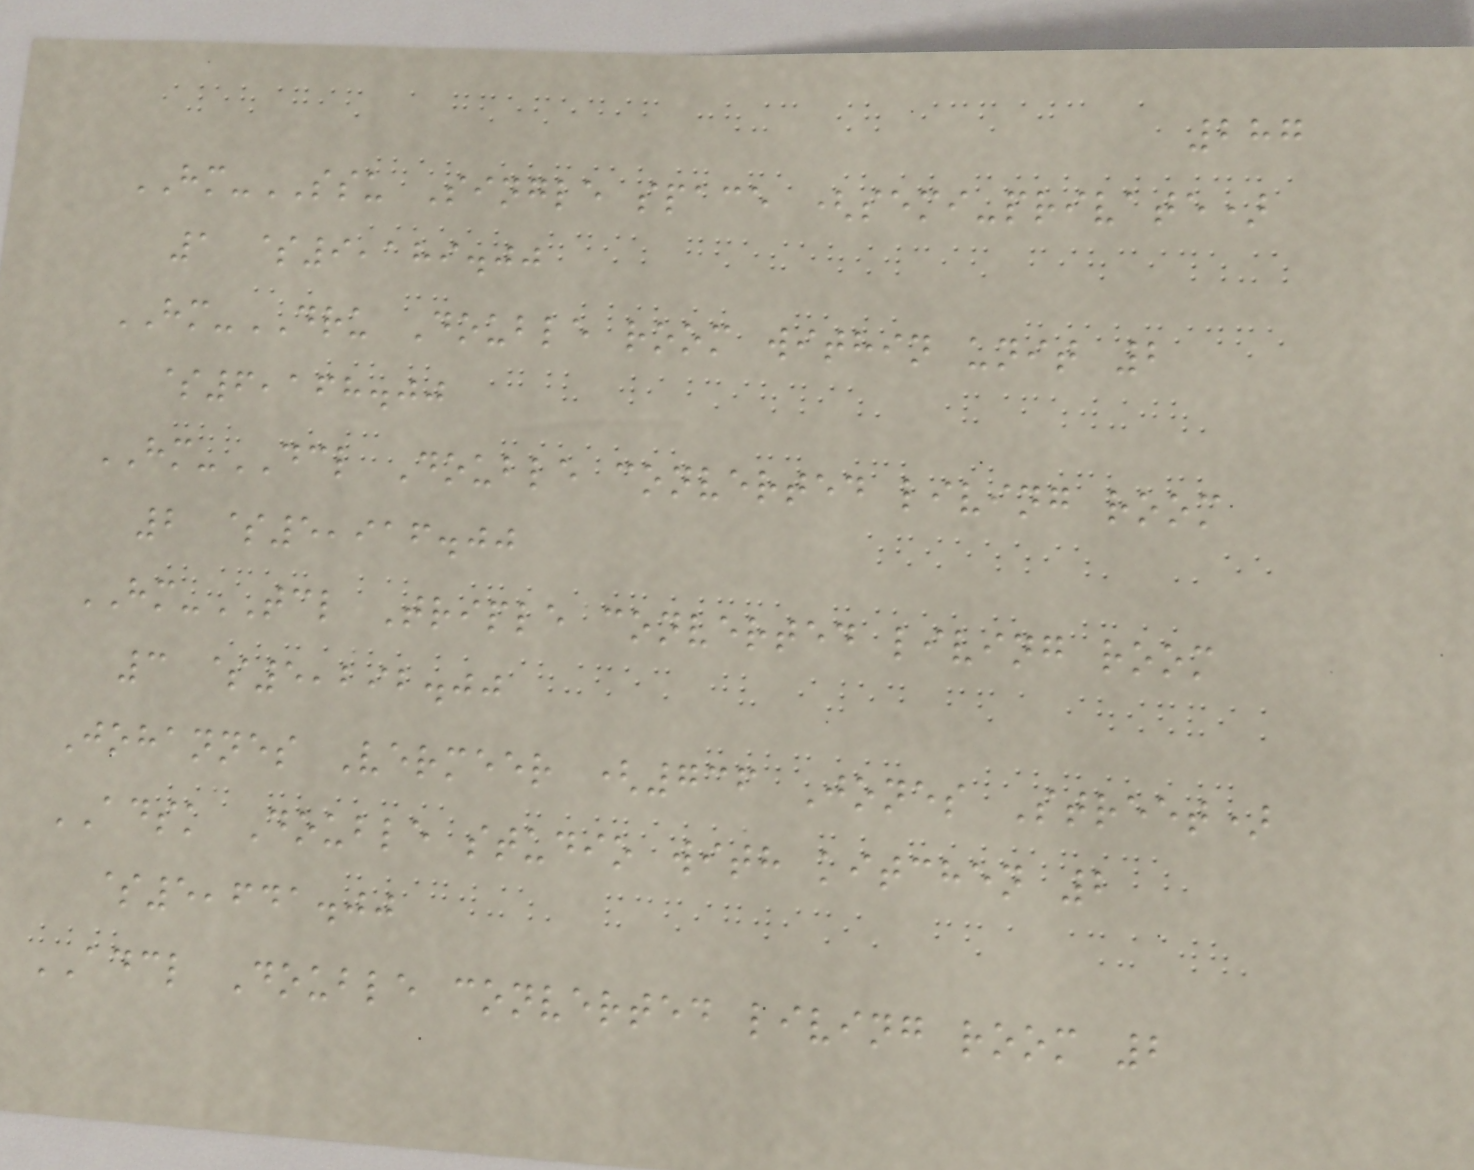287
HM-SSU Single space (semi-private)
1 $9,189.00
HM-DRU Double room within unit 2
$6,168.00
HM-DCL Double converted living room
2 $5,916.00
HM-TCL Triple converted living room
3 $5,292.00
Johannes Vermeer (736 Jones Street)
ADSK Double studio with kitchen 2
$5,641.00
ADCL Double converted living room 2
